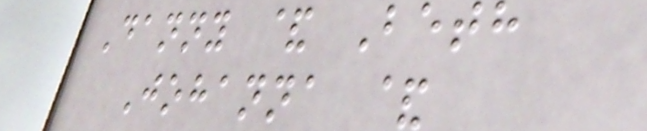Danny & Beth
Johanna &
